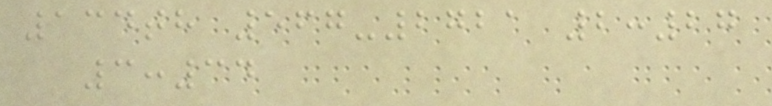134th 567-2721 2:27
3:34
